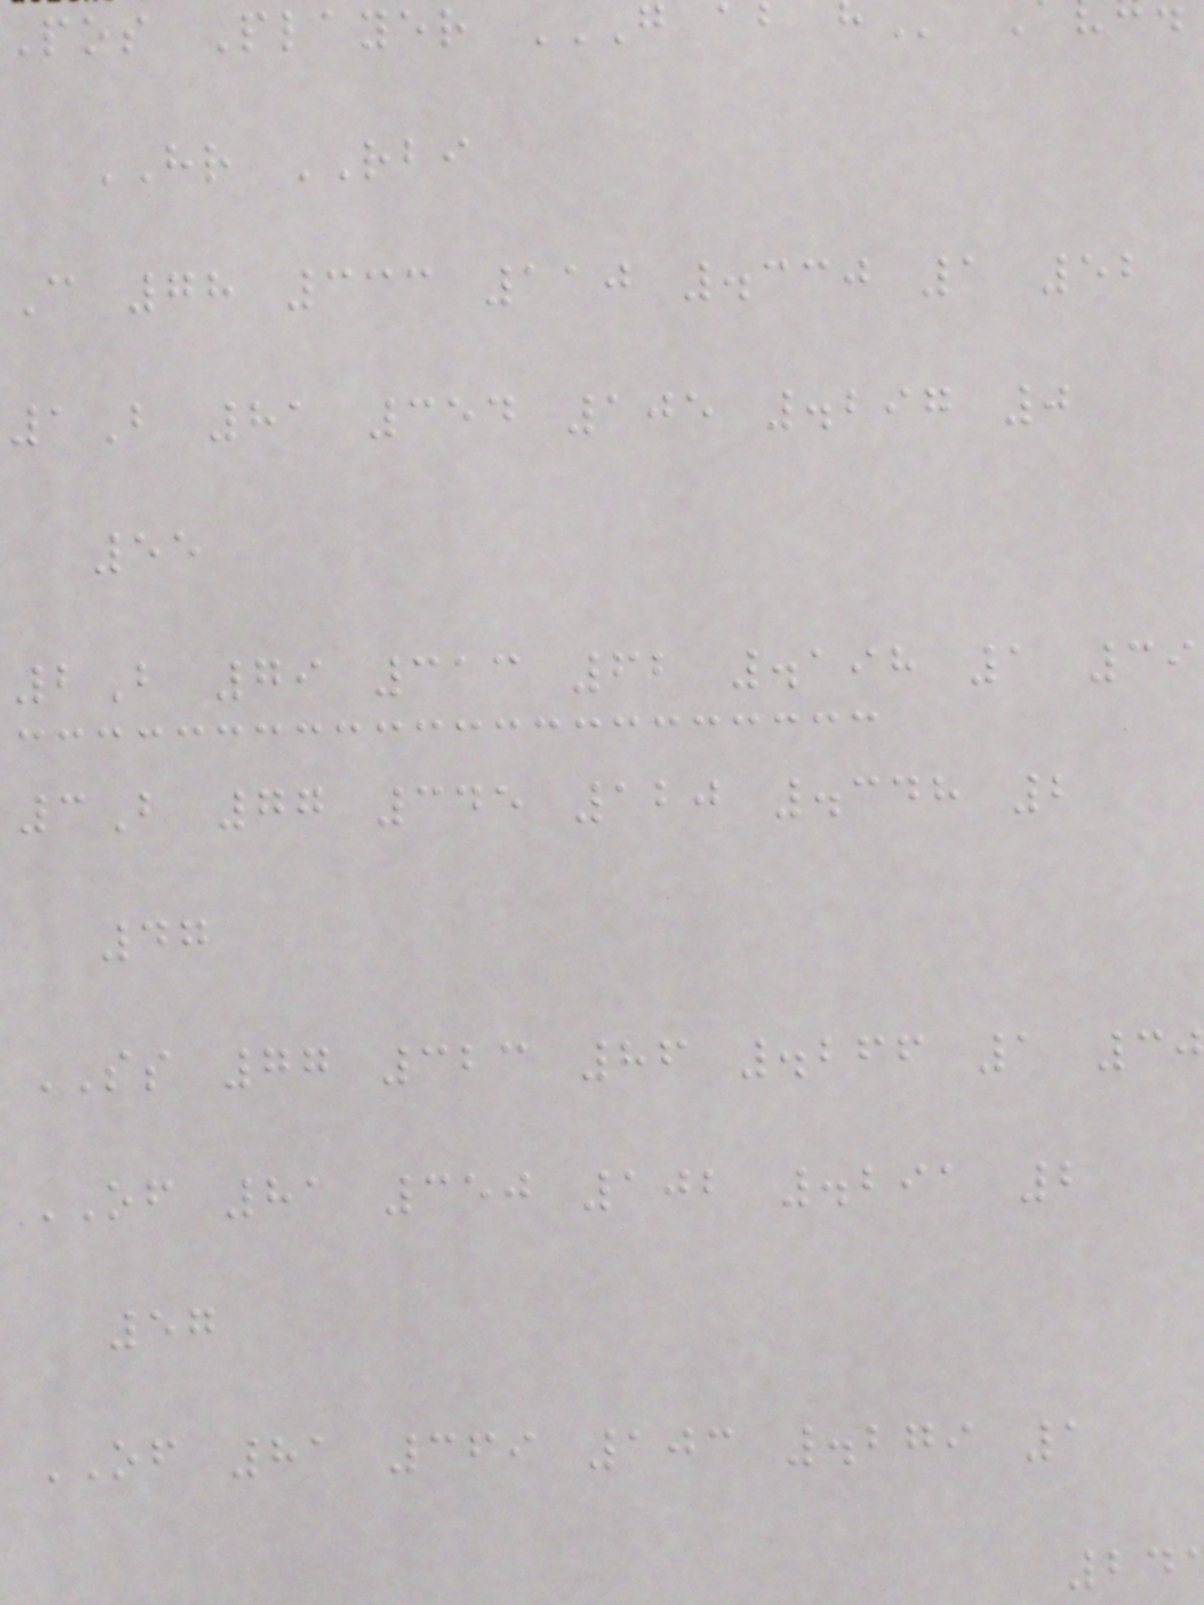HR RBI
C 78 333 110 .330 1 52
1B 81 354 105 .297 0
55
2B 79 313 62 .198 1 39
3B 77 345 120 .348 2
47
SS 77 323 86 .266 1 30
OF 81 350 102 .291 2
57
OF 81 369 103 .279 1
